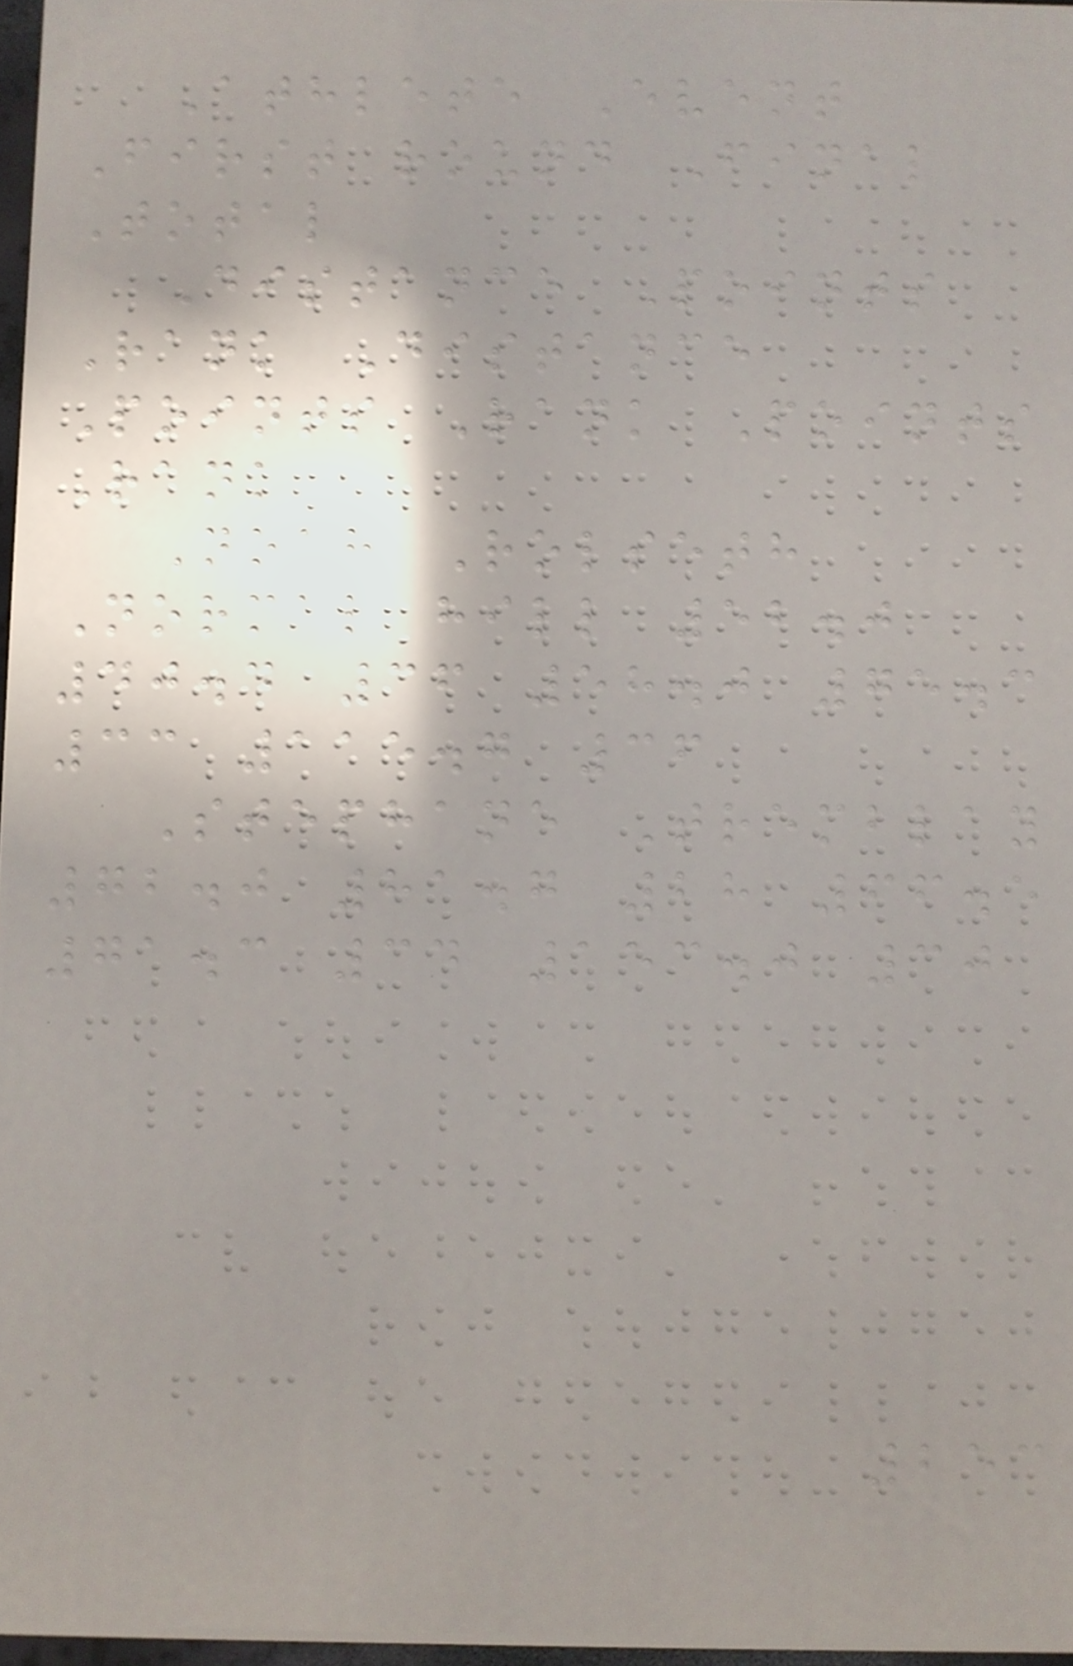Athlete Event
First round Final
Total
Distance Points
Rank Distance
Points Rank Points
Rank
Noah Rolseth
Normal hill 52.0
40.4 36 58.0 75.3
33 115.7 36
Stephane Tremblay
72.0 81.7 28 66.5
71.3 34 153.0 30
253
